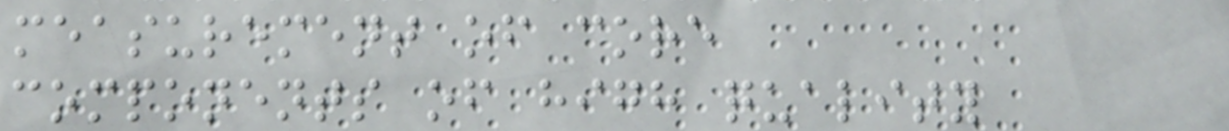measurement of core
components of high quality
